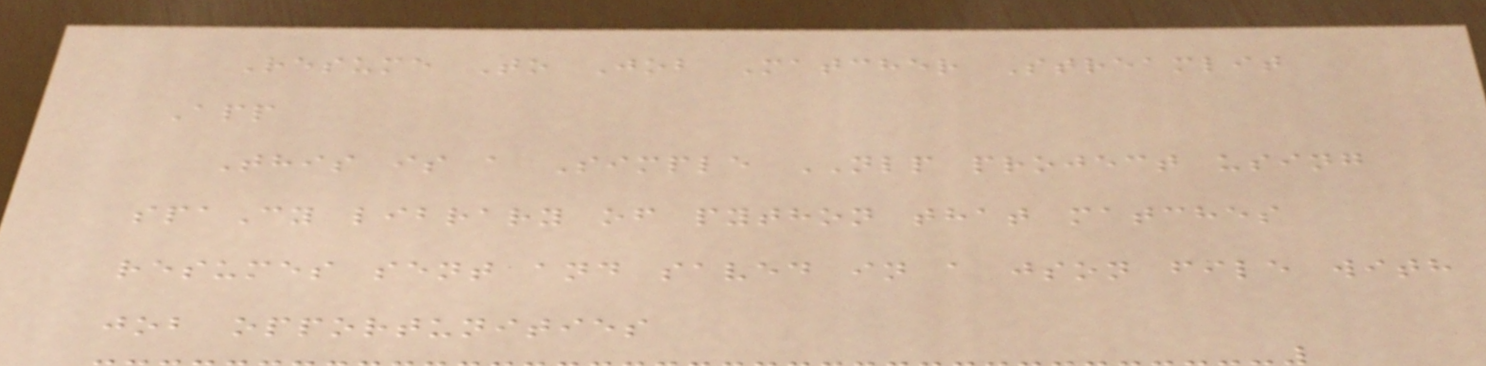Resume To Job Matcher Streamlit
App
This is a Simple NLP project using
spaCy library of python that matches
resumes sent and saved in a json file with
job opportunities
